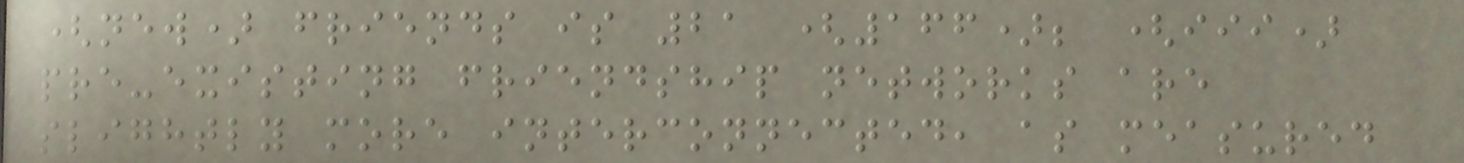(new) friends is 21 (166); (iii)
pre-existing friendship networks are
slightly more interconnected, as measured
